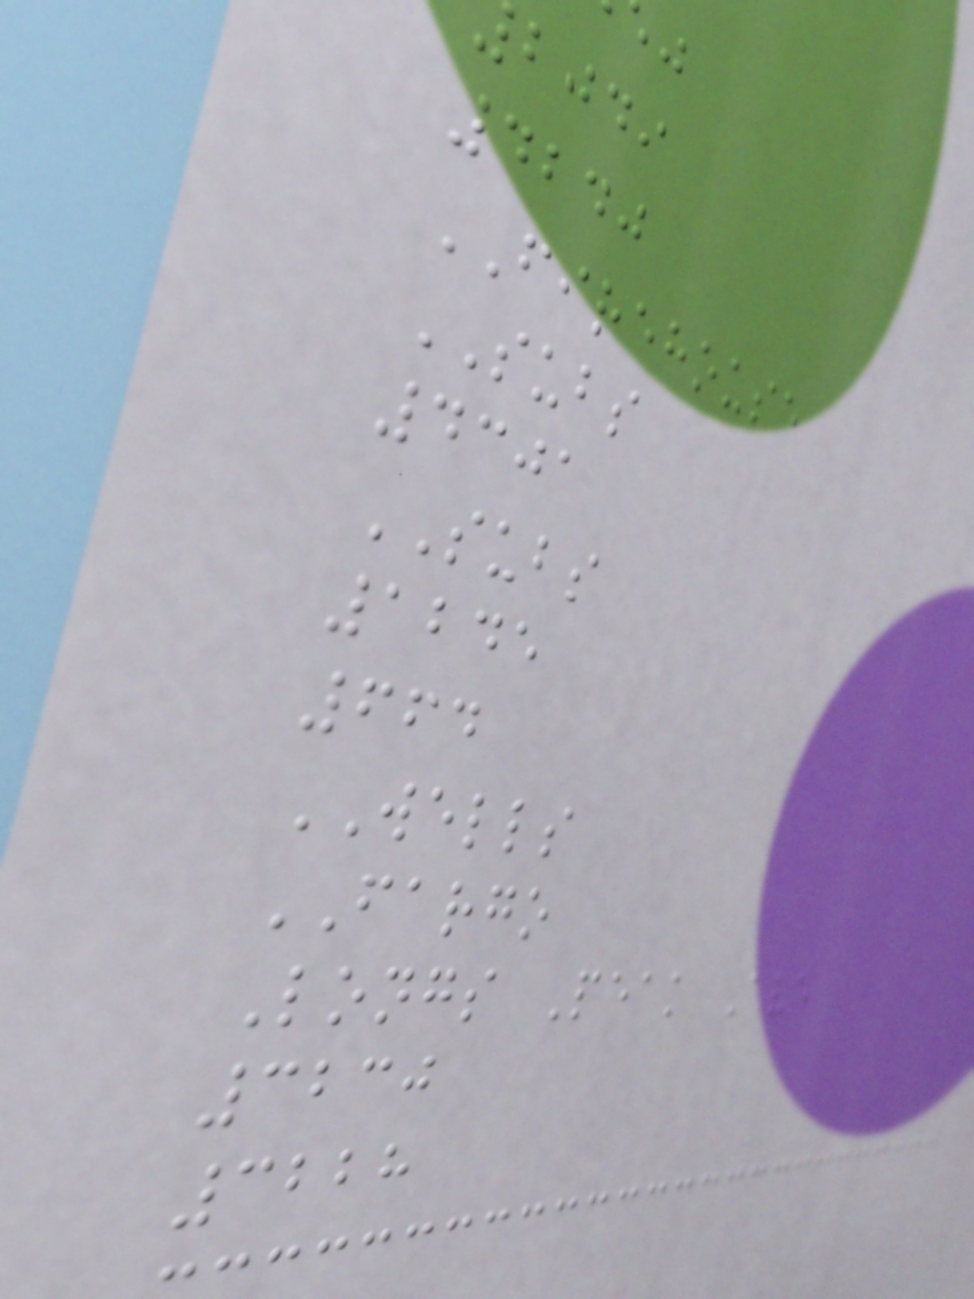bjdi
4240
FIREHOUSE
SUBS
4301
SUBS
1245
664
WELLS
FARGO
Longs Peak Ave
3230
3228
